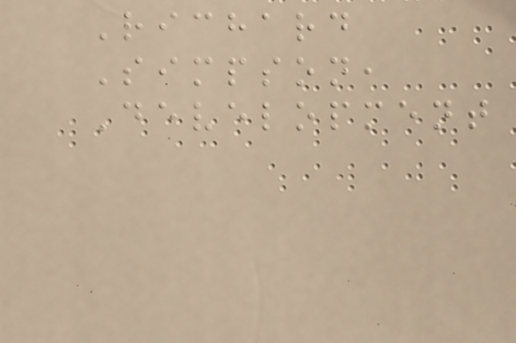Richard
Simpson,
Development
